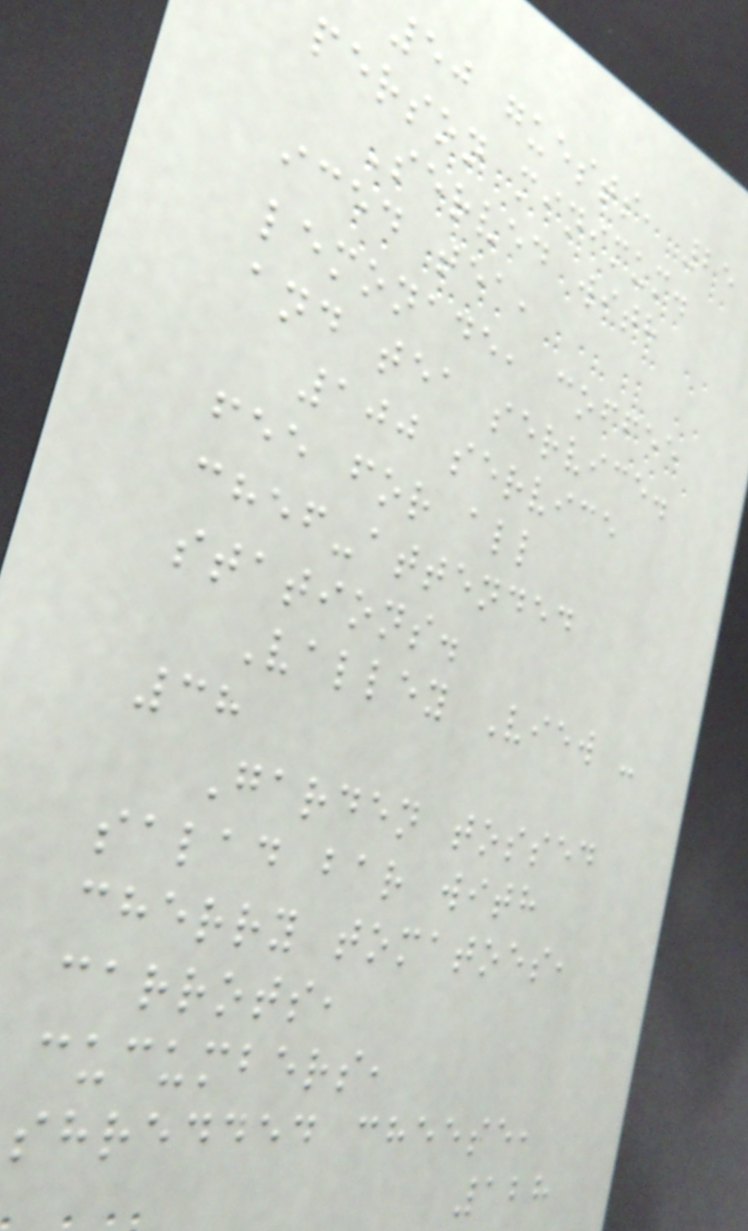50 guests, 25
person minimum.
Served with
iced tea,
lemonade, coffee
and tea service.
100 service
fee for all
chef-attended
stations.
Valley View -
38
Garden tossed
salad bar with
cherry tomatoes,
carrots,
cucumbers,
shredded cheese,
128
